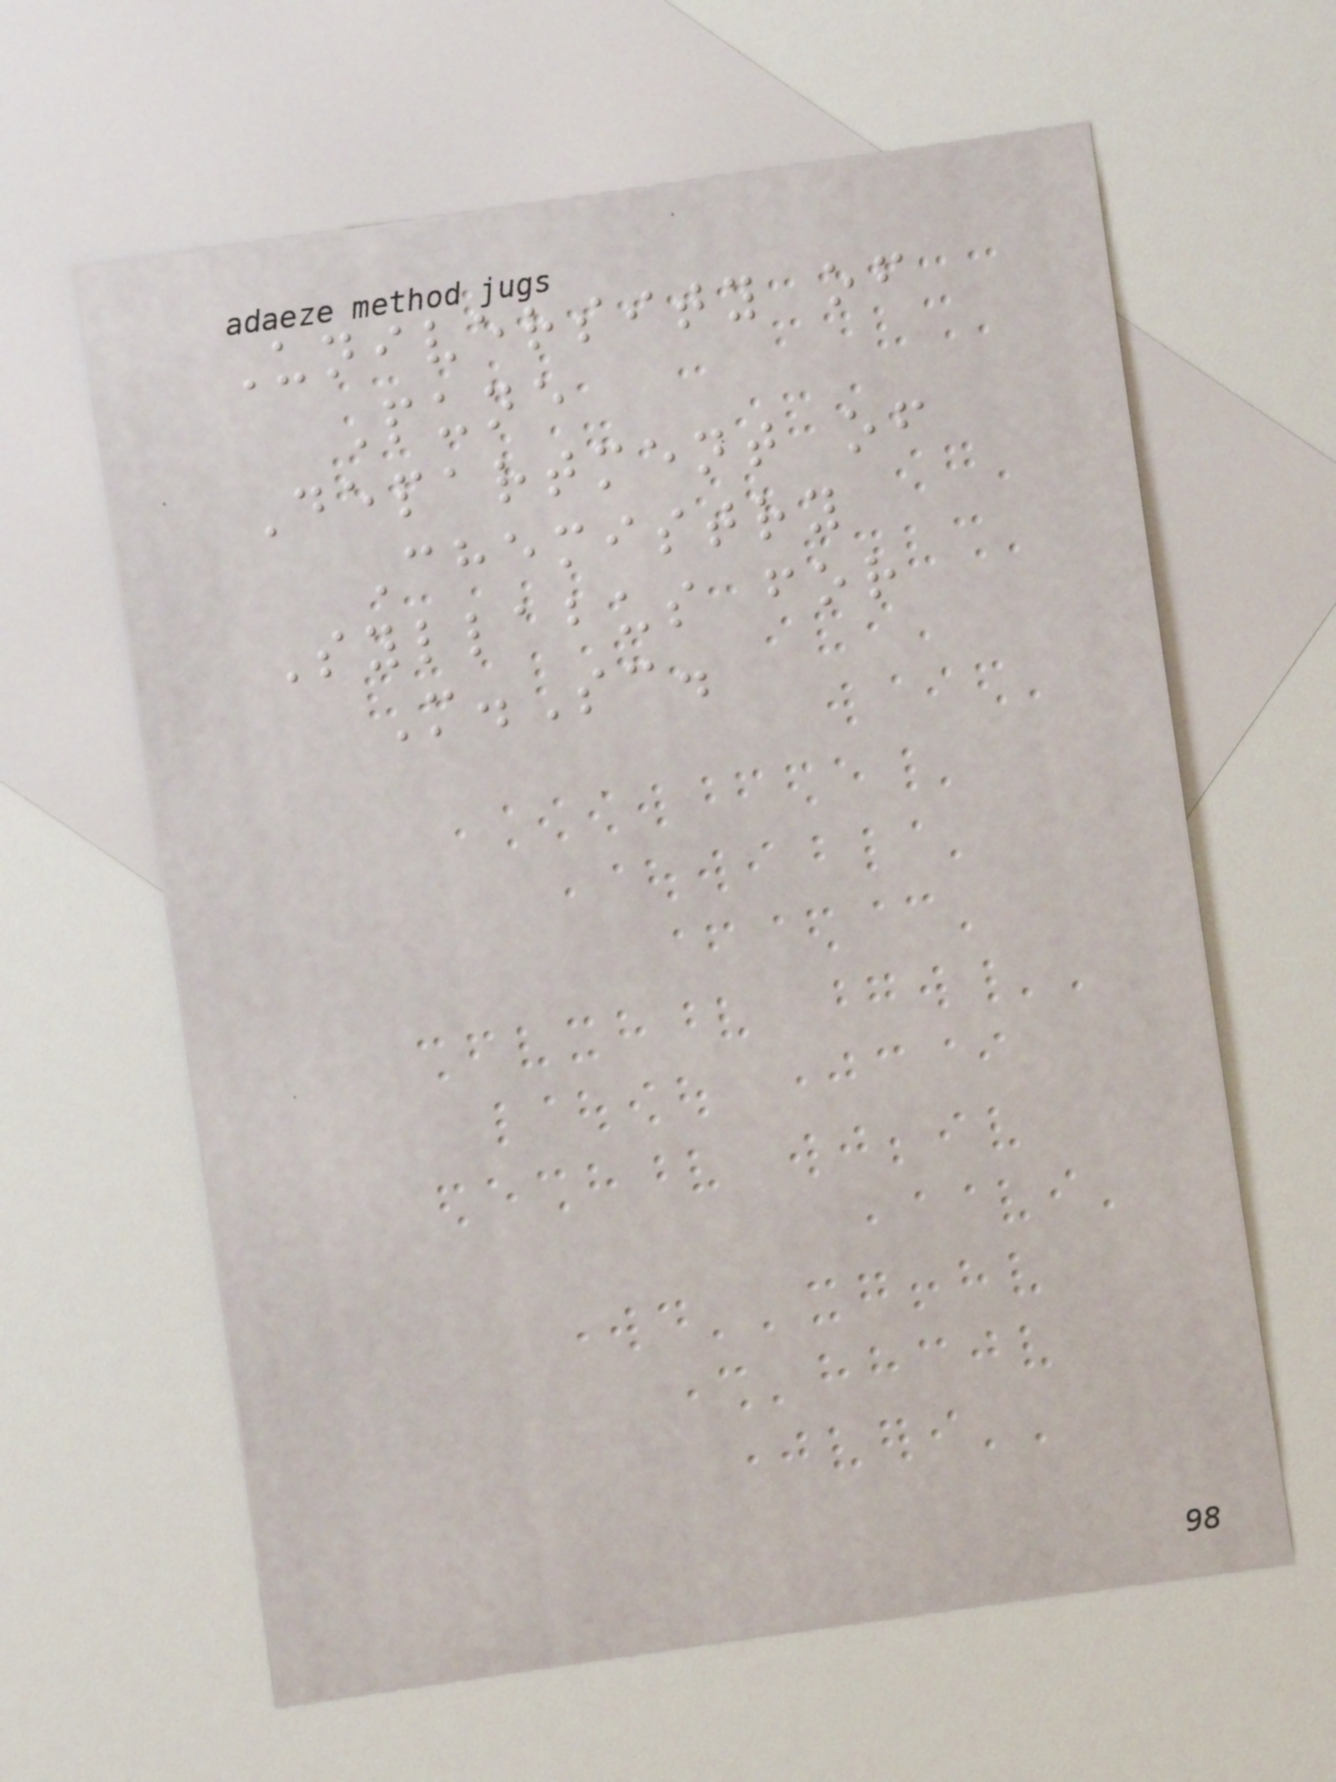University of
Pune
Department of
Chemistry
Syllabus for
M.Sc.
